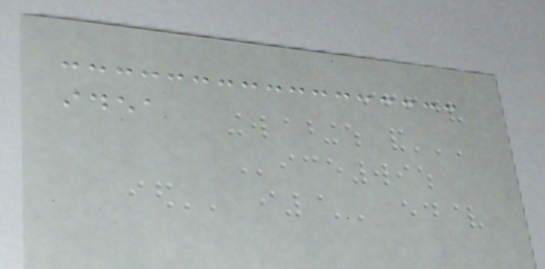idea
